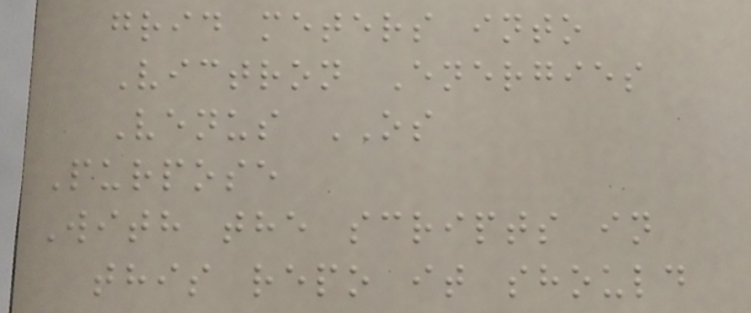grid meters into
Victron Energies
Venus OS
Purpose
With the scripts in
this repo it should
